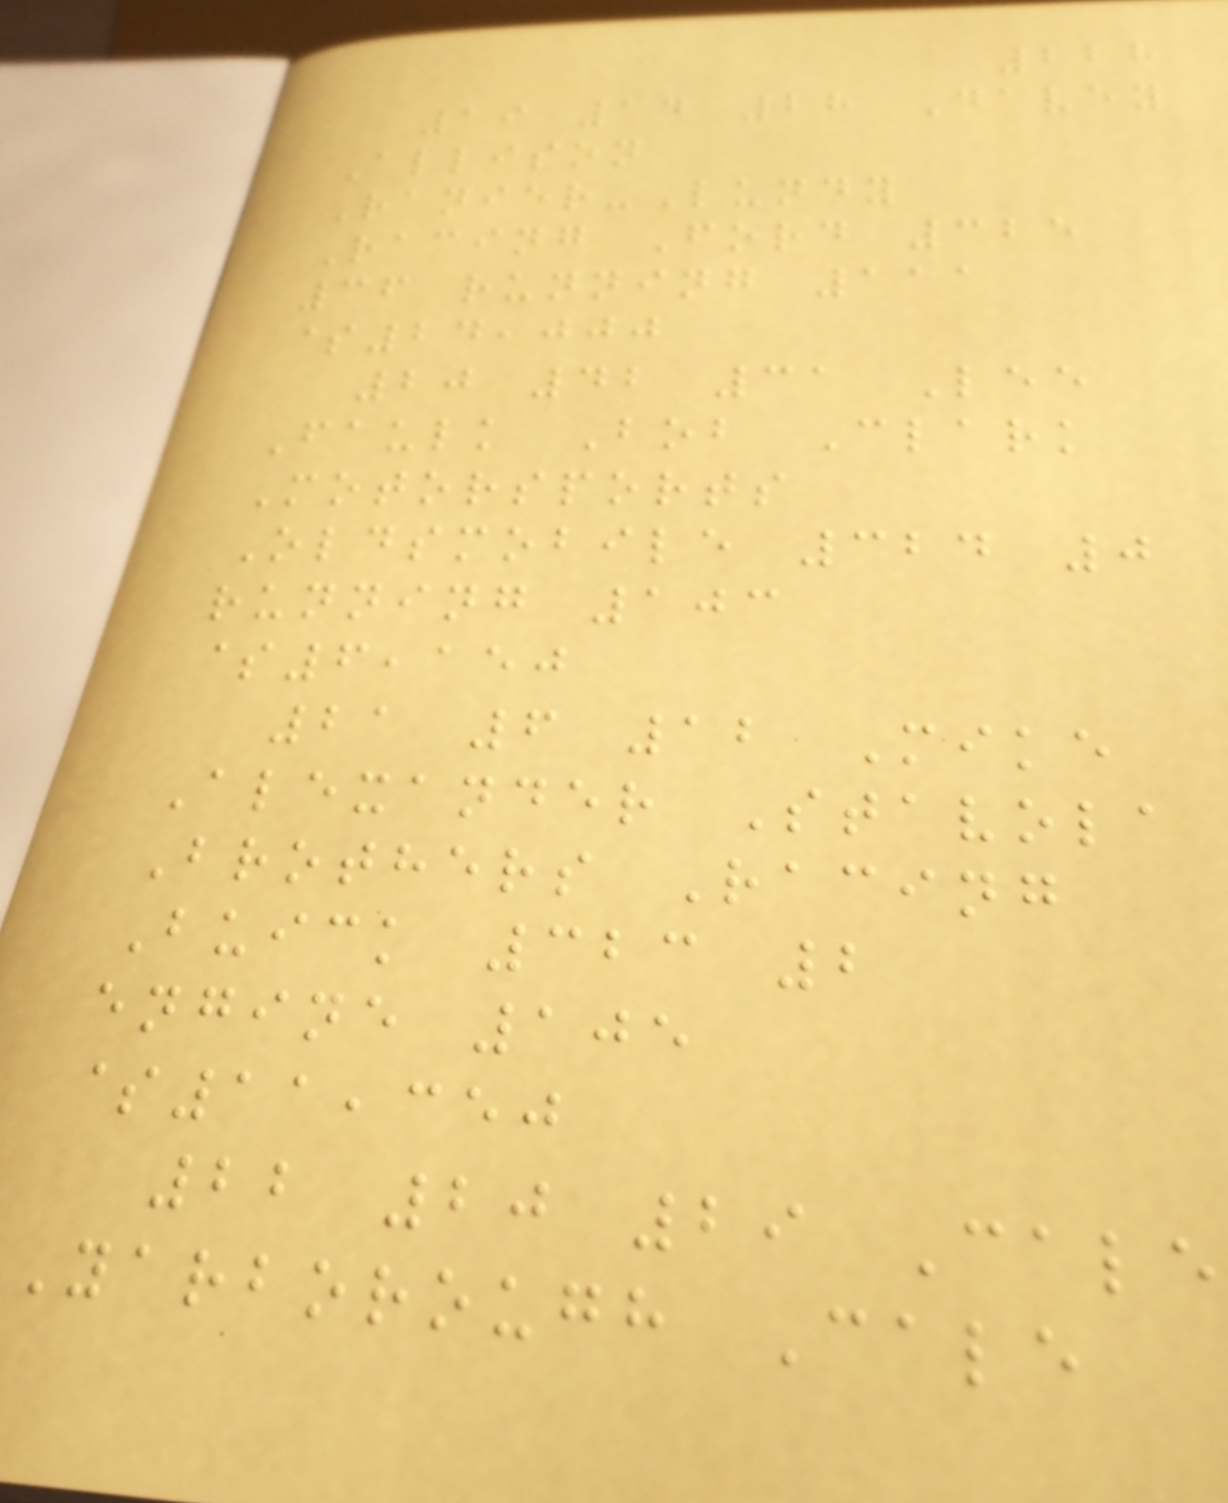228
19 14 28 Davey
Allison
Ranier-Lundy
Racing Ford 325
36 running 111
$24,000
20 42 31 Lee
Faulk Bob Clark
Motorsports
Oldsmobile 324 0
running 103
$6,150
21 6 12 Mike
Alexander Stavola
Brothers Racing
Buick 323 2
engine 105
$11,350
22 20 29 Cale
Yarborough Cale
